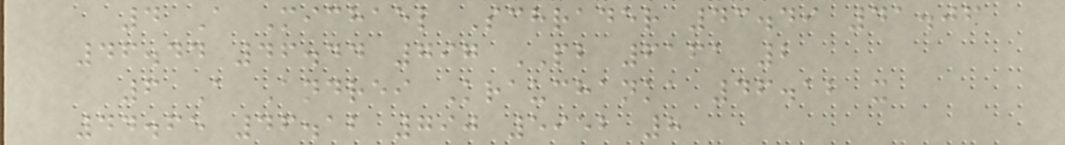4 A Michael Schrader 43.49 41.06
46.44 46.44 797 PB 6161 2
6 A Andrei Krauchanka 46.12 x
44.65 46.12 790 5952 8
